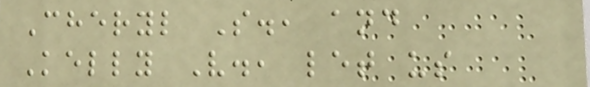Cheryl S., and
Kelly V., let us
